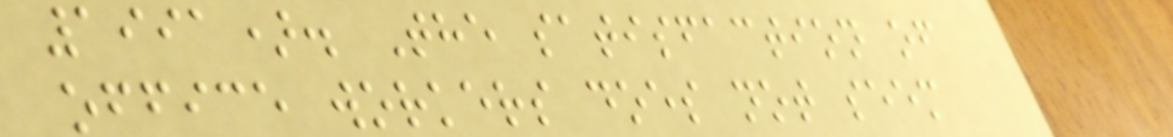1991). The satisfaction of
office workers does not seem
